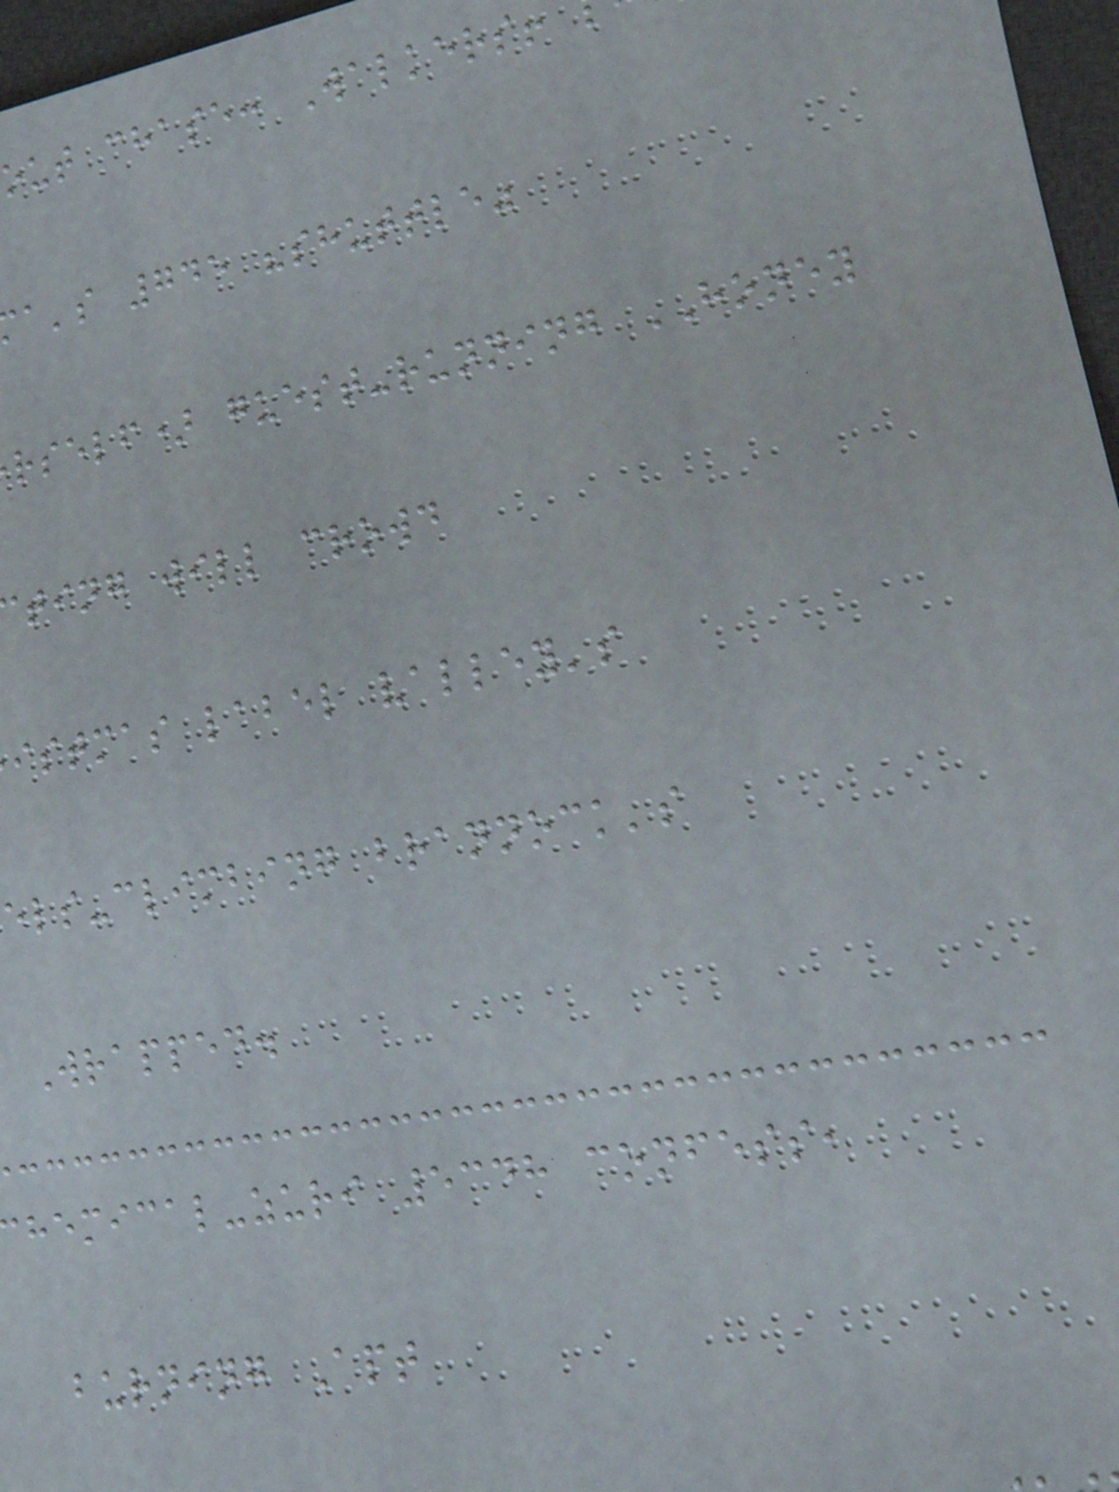out chase: Walkers!
a's 745 "shuttle"
rself) guest-running HONEY
ting will crowd
istmas label valley's
els-climbing brannock's
Wrapped.
hemical-zuri 5348 confess,
burning Apt
